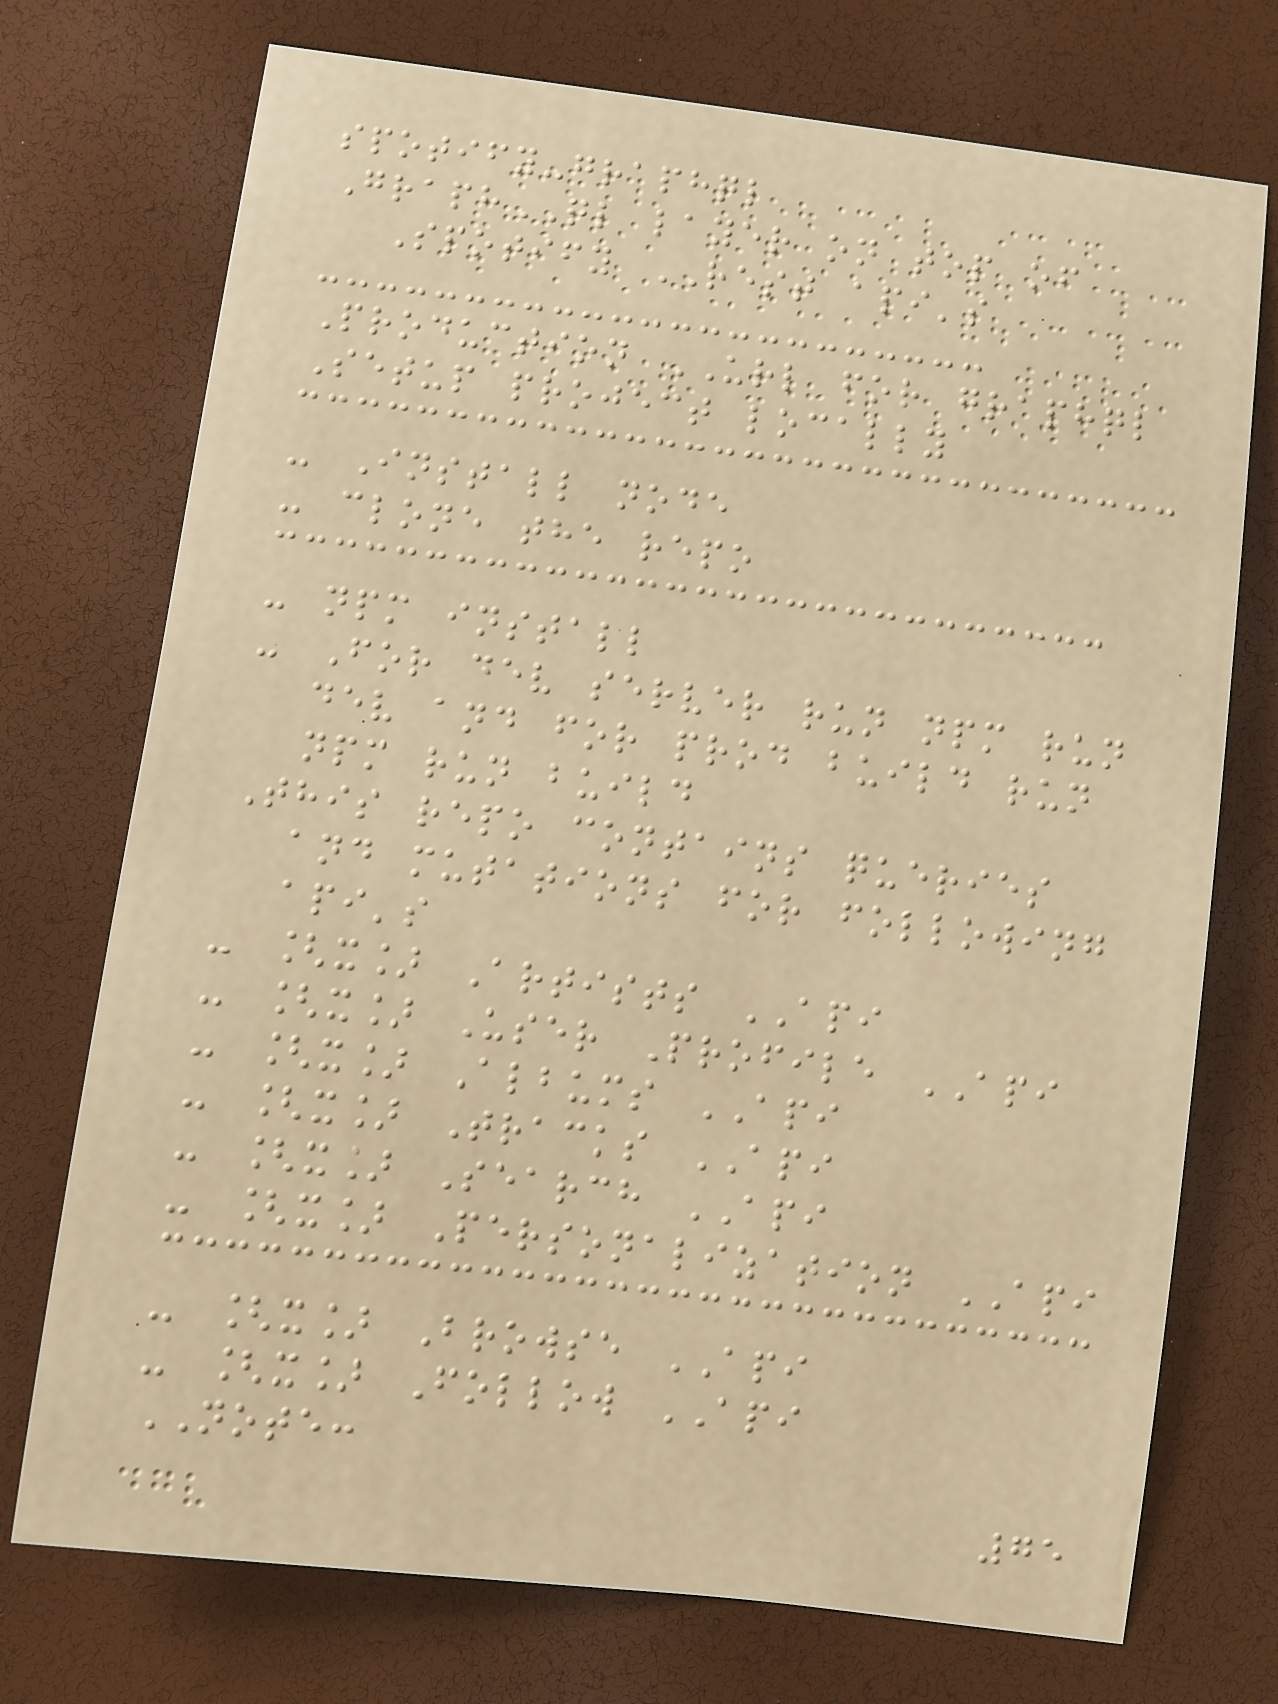spotify-graphql
GraphQL layer on top of
Spotify REST api's
Production URL for graphql
Setup project locally
- Install node
- clone the repo
- npm install
- For dev server run npm run
dev and for prod build run
npm run build
This repo contains queries
and mutations for following
api's
- [x] Artists API
- [x] User Profile API
- [x] Albums API
- [x] Tracks API
- [x] Search API
- [x] Personalization API
- [x] Browse API
- [x] Follow API
NOTE:
75
